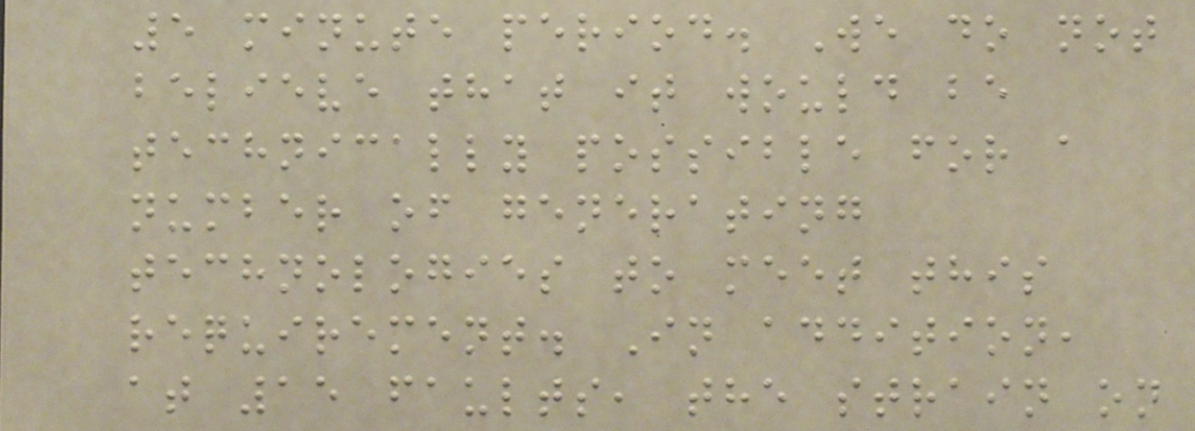5 minute period. We do not
believe that it would be
technically possible for a
number of generating
technologies to meet this
requirement. In addition,
at 15 faults, the strain on
